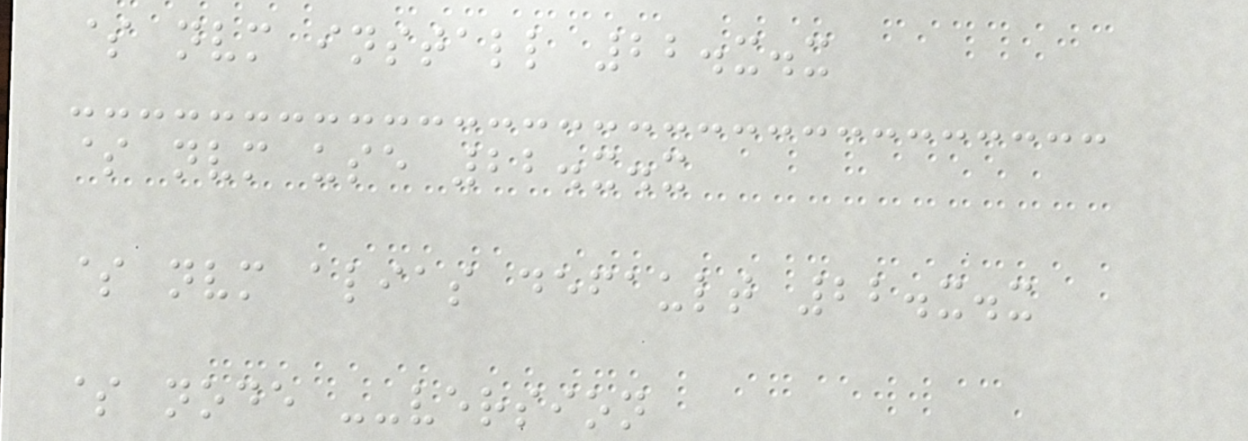$ nvm install 22.x.x
$ nvm use 22.x.x
$ nvm alias default 22.x.x
$ node --version
